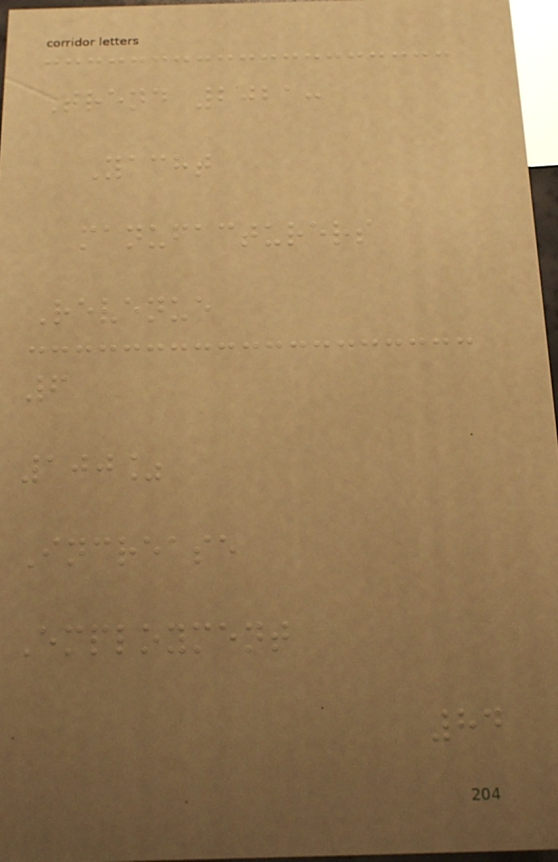Trend 2021:
Yacht
manufacturers
Revenue
6
100%
Increase
Employment
84
